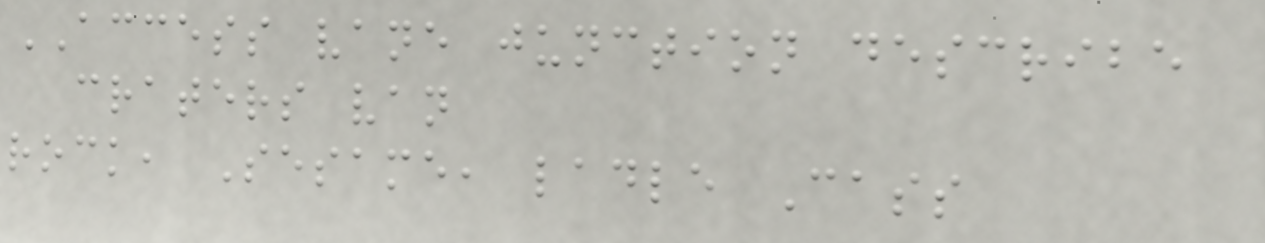ACCESS vane junction describe
craters van
rock, Sesame, ladle Cass
